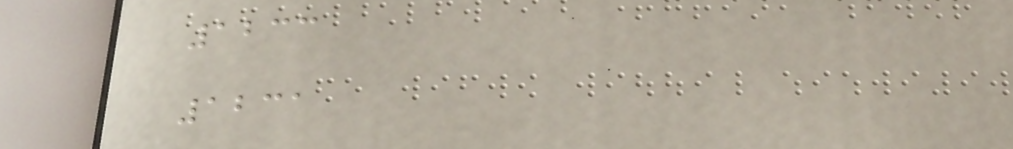1233
1231
